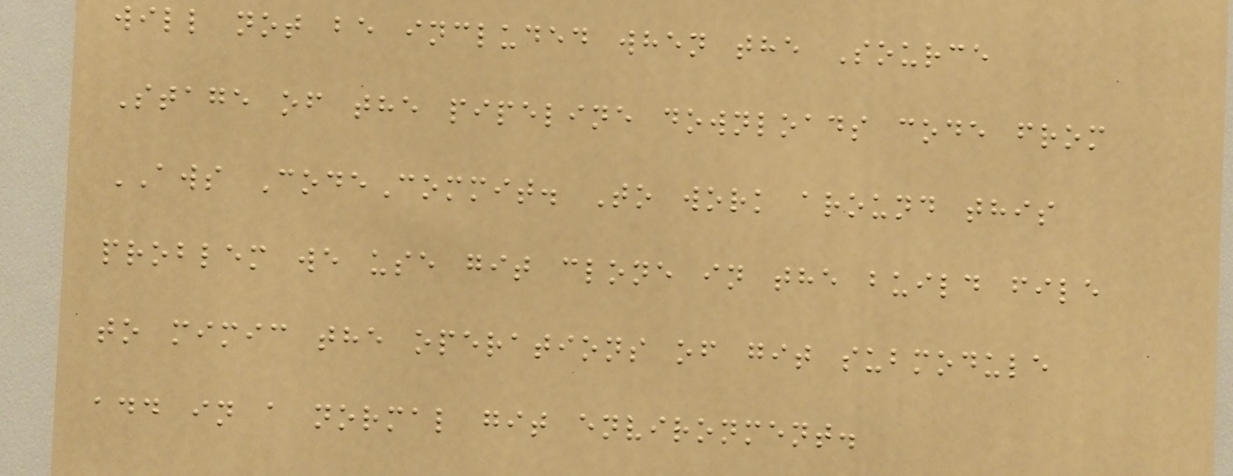will not be included when the Source
Stage of the pipeline downloads code from
AWS CodeCommit. To work around this
problem we use git clone in the build file
to mimic the operations of git submodule
add in a normal git environment.
